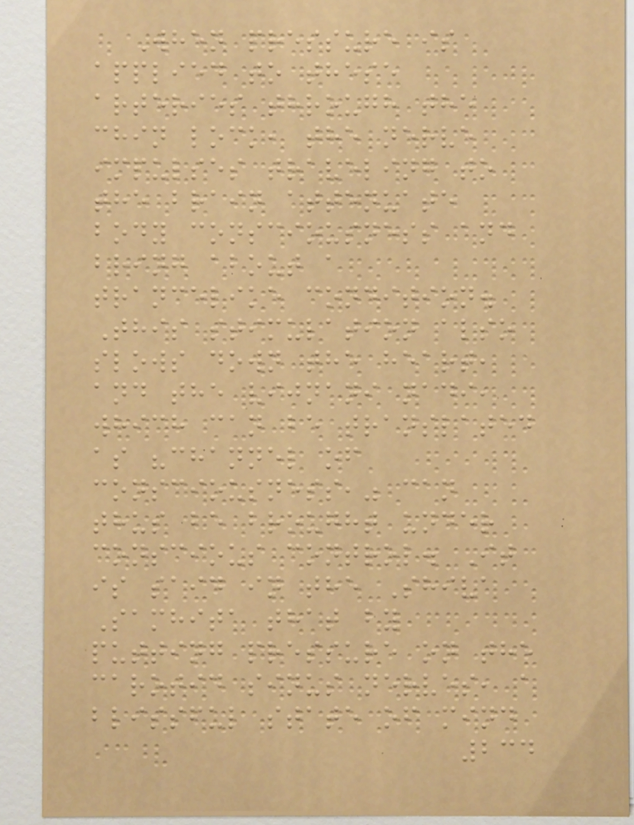When pressure is
applied to these
arteries through the
chin lock, the nerve
impulses traveling to
the brain attenuate
body consciousness and
bring about a
trancelike condition.
This stimulation also
slows down the heart,
and the vijnani nadi,
which can be translated
as "channel of
consciousness," can
thus be brought under
conscious control. It
is said in the Shiva
Samhita that by
putting pressure on the
carotid sinus nerves, a
blissful state of mind
234
